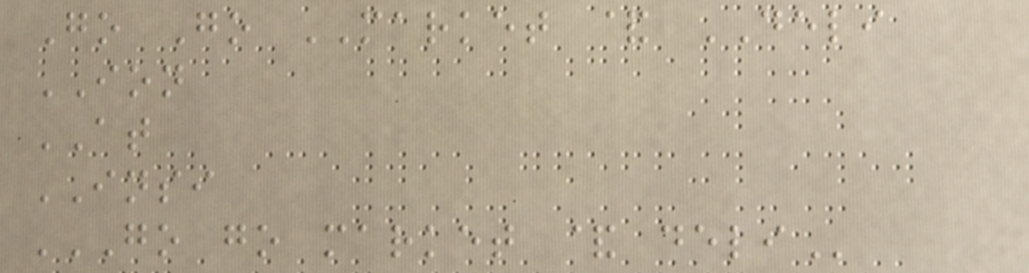Go Go MARKET & DELI
ION
AT
INSI
GO GO MARKET & DELI
